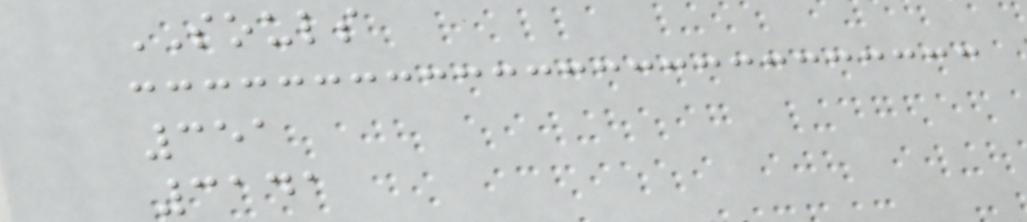SOULS
351
3141
